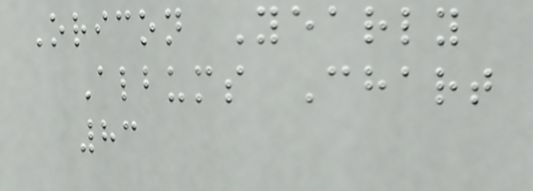Oricon Yearly
Albums Chart
83
